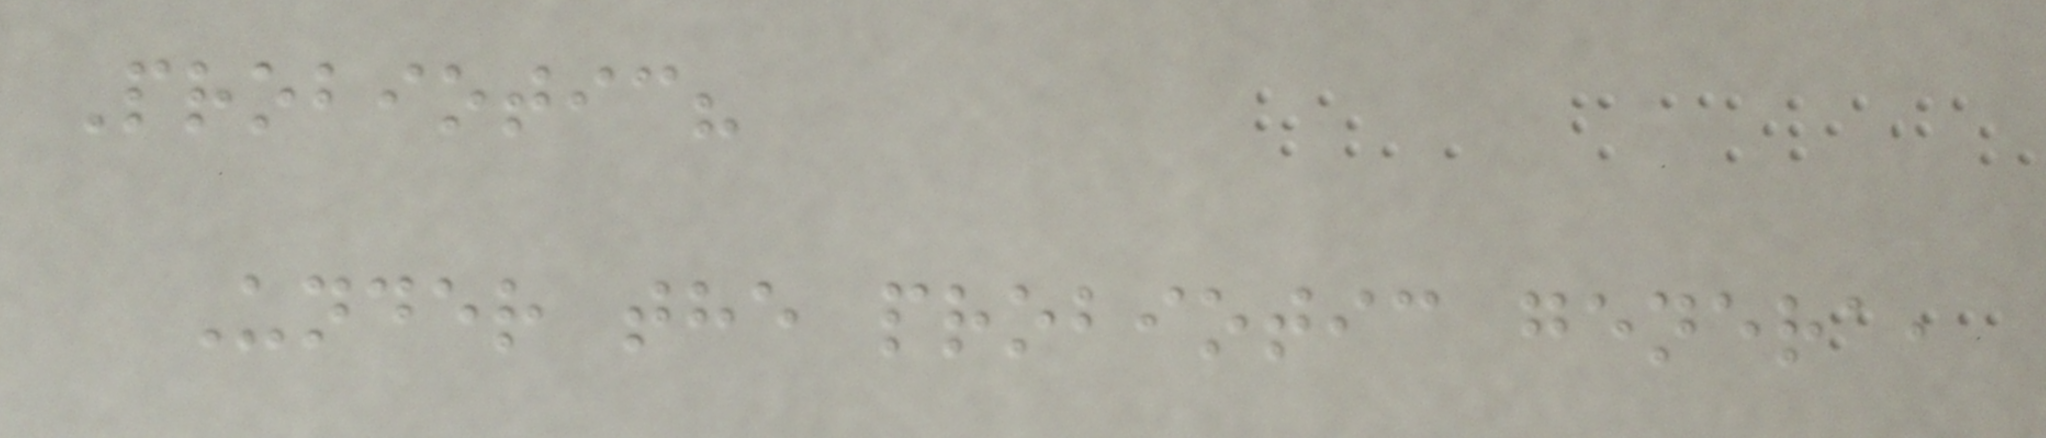Probiotic?
Under the probiotic genera,
